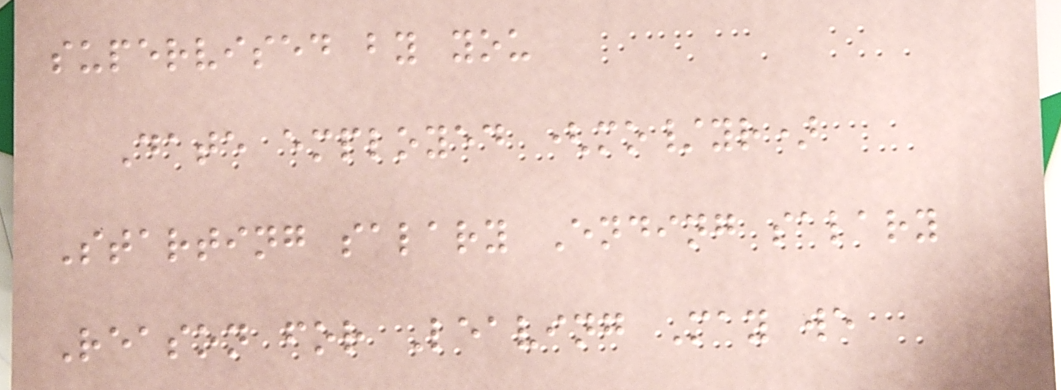supervised by you
Date employed (mo/yr)
Starting salary Ending salary
Reason for Leaving May we
